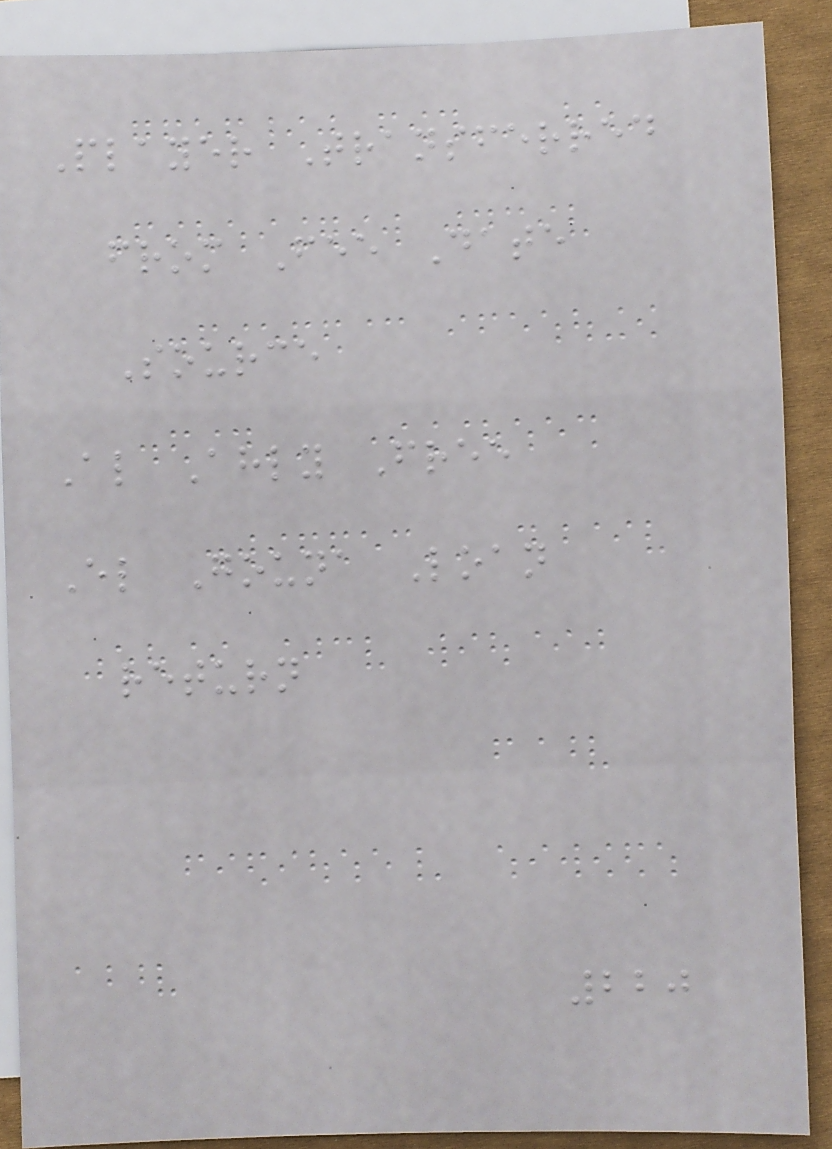Player Transferred
from Fee Date
Source
Al Ahly Free
El Gouna Loan
return
220
